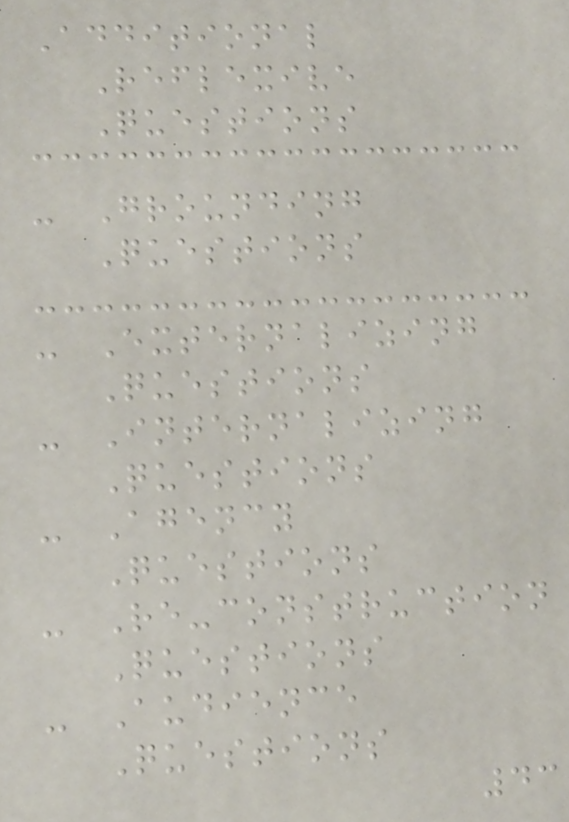Additional
Reflexive
Questions
- Grounding
Questions
- Externalizing
Questions
- Internalizing
Questions
- Agency
Questions
- Re-construction
Questions
- Audience
Questions
43
